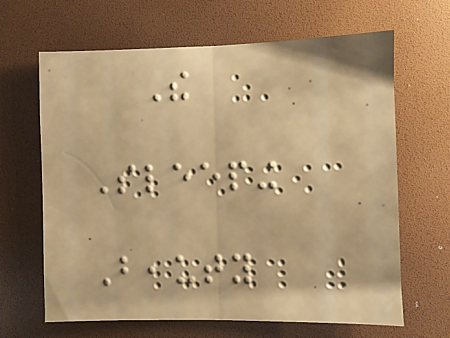The
Sleeping
Beauty
